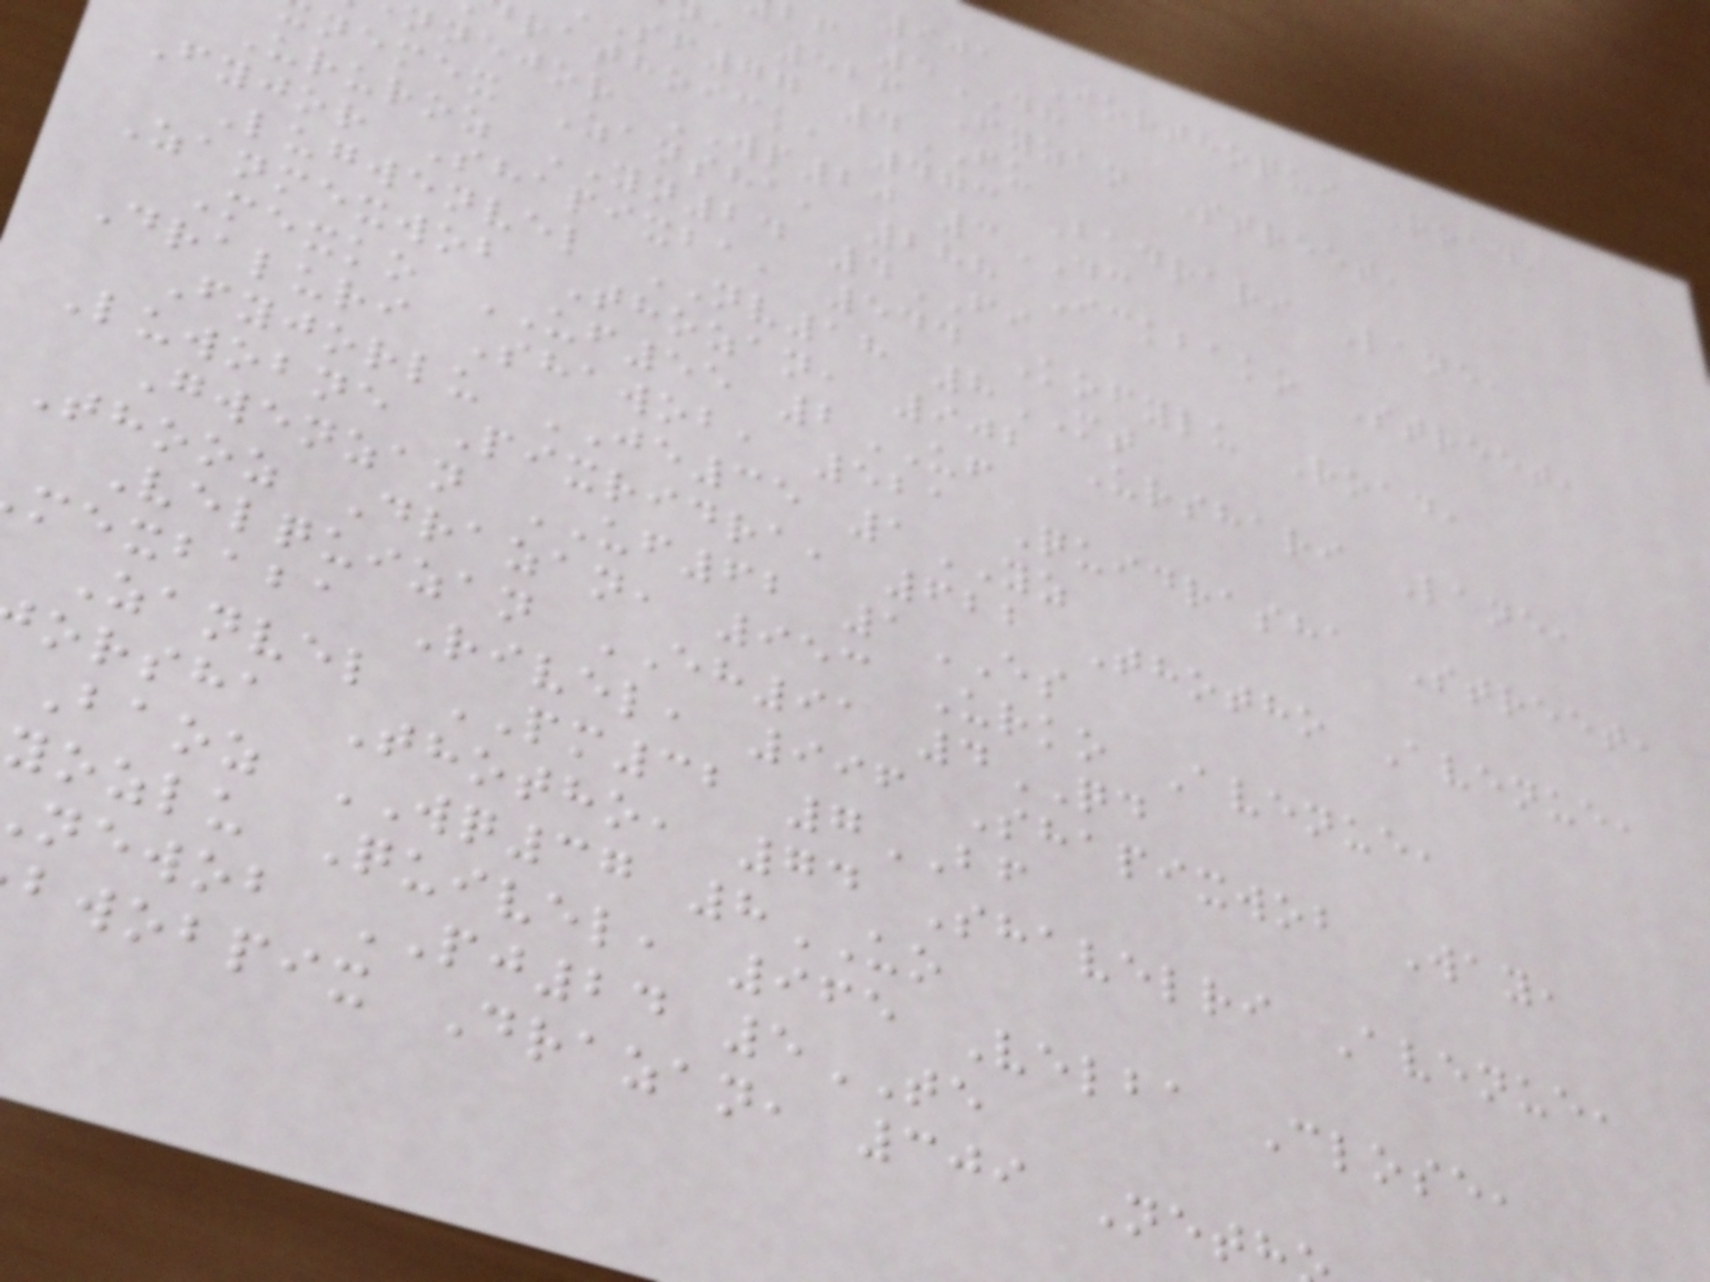901 Jorthoqui Road,
bf 5DH
, 526 Fyzan Street,
sf77 4FU
rathoick, 473 Badrari Lane,
nnejor WP20 3DC
nemex Zansha, 288 Ickbako Street,
Ururoz YN24 4FI
Fyjor Shapixba, 544 Kofylu Road,
Lugwenvel NV18 8MT
Zanmexwob Thozan, 902 Urshari Lane,
Mexko UF55 2UF
Draluri Shawob, 521 Quidrasha Street,
Fyjorlu JE35 1YZ
Luwobne Pixridra, 622 Thotho Avenue,
Gwenzan UF62 1ES
Thooz Drazan, 953 Urko Avenue,
Velquizan EH91 4QD
mexbaba Rivel, 996 Shapixwob Way,
Zanvel PM32 7BF
orsha Thotho, 74 Shavelri Avenue,
Baoz WQ37 8UO
yozlu Quivel, 965 Velba Close,
newob PJ24 5TE
bwobpix Drazan, 309 Neth
